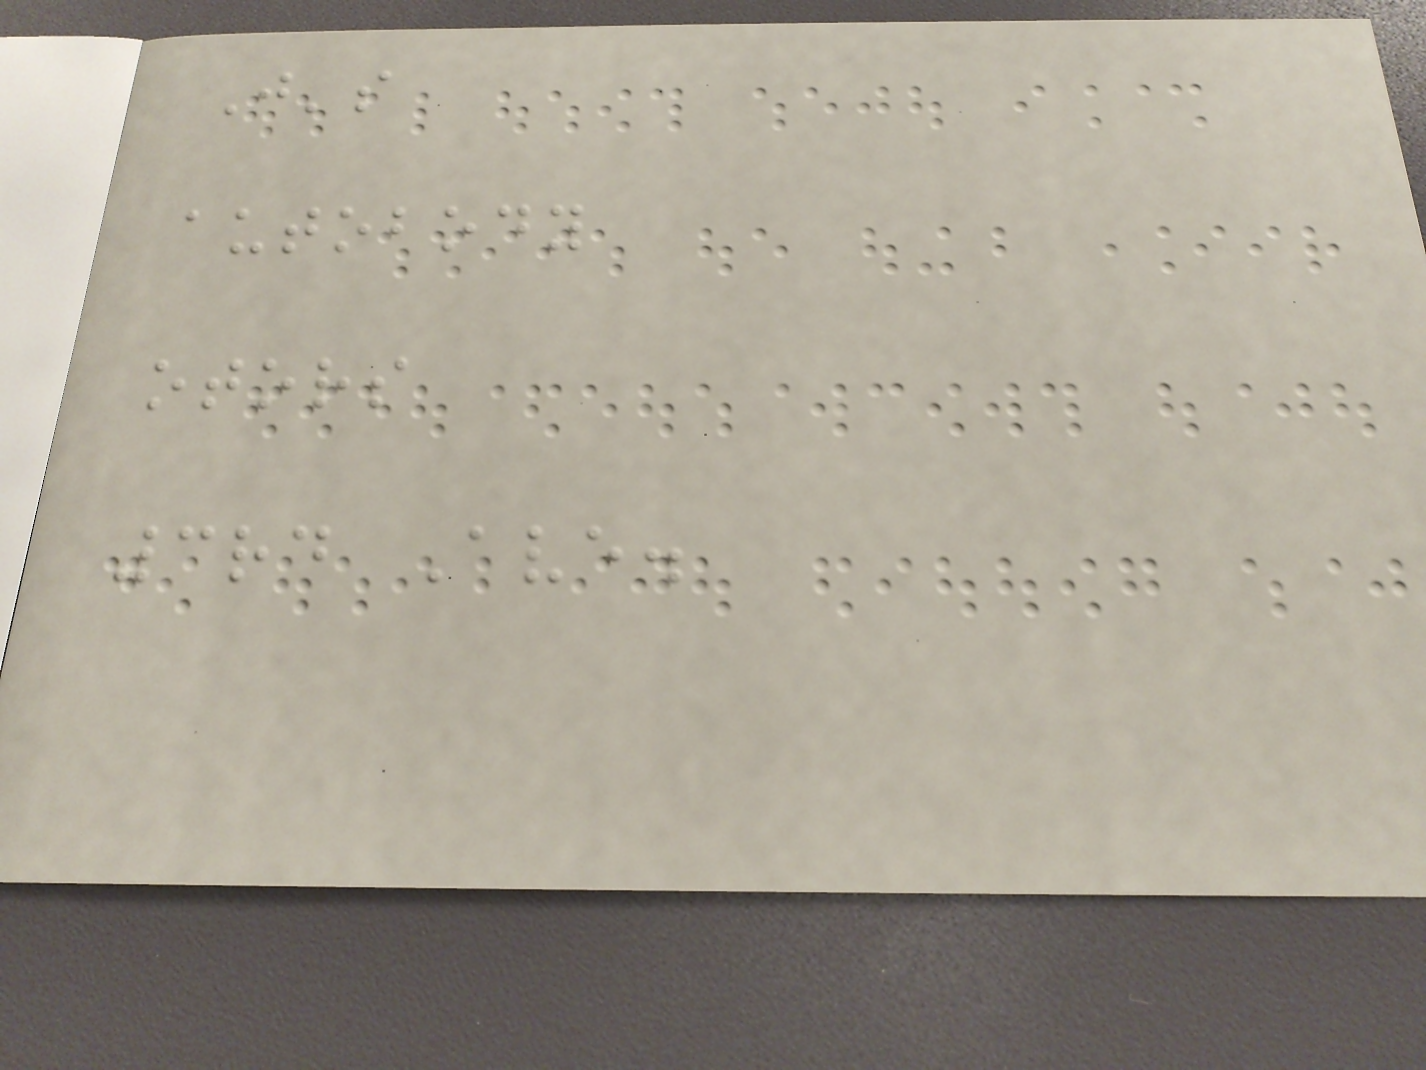J's
autobody
otors
3rd Ave.
